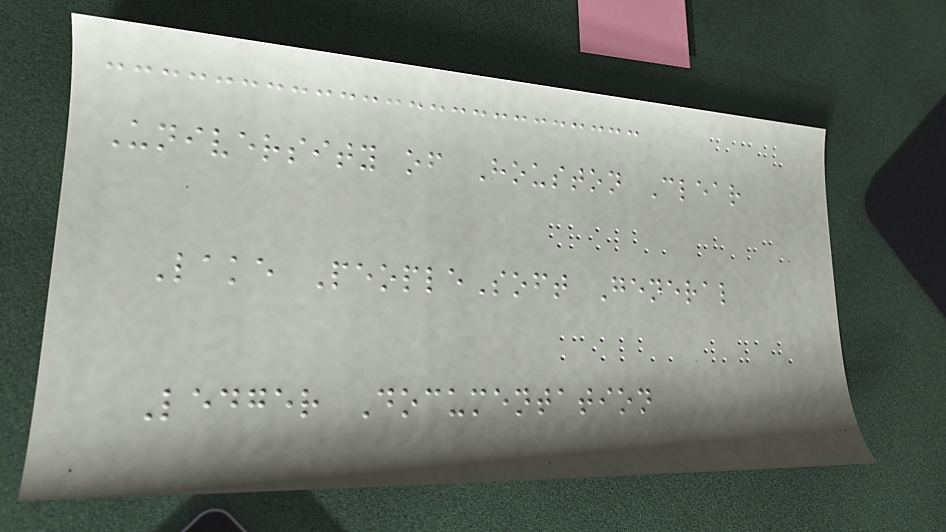University of Houston Clear
Lake PeopleSoft General
Ledger Documentation
